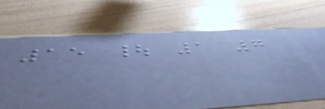15 | 1 7
